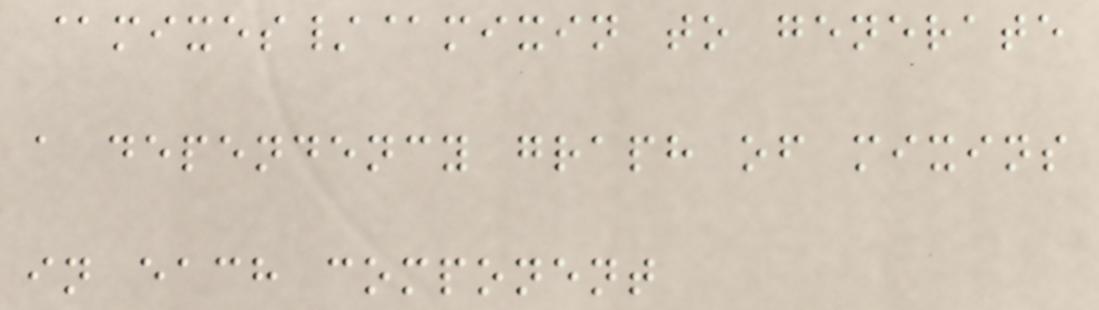@mixes/@mixin to generate
a dependency graph of mixins
in each component
